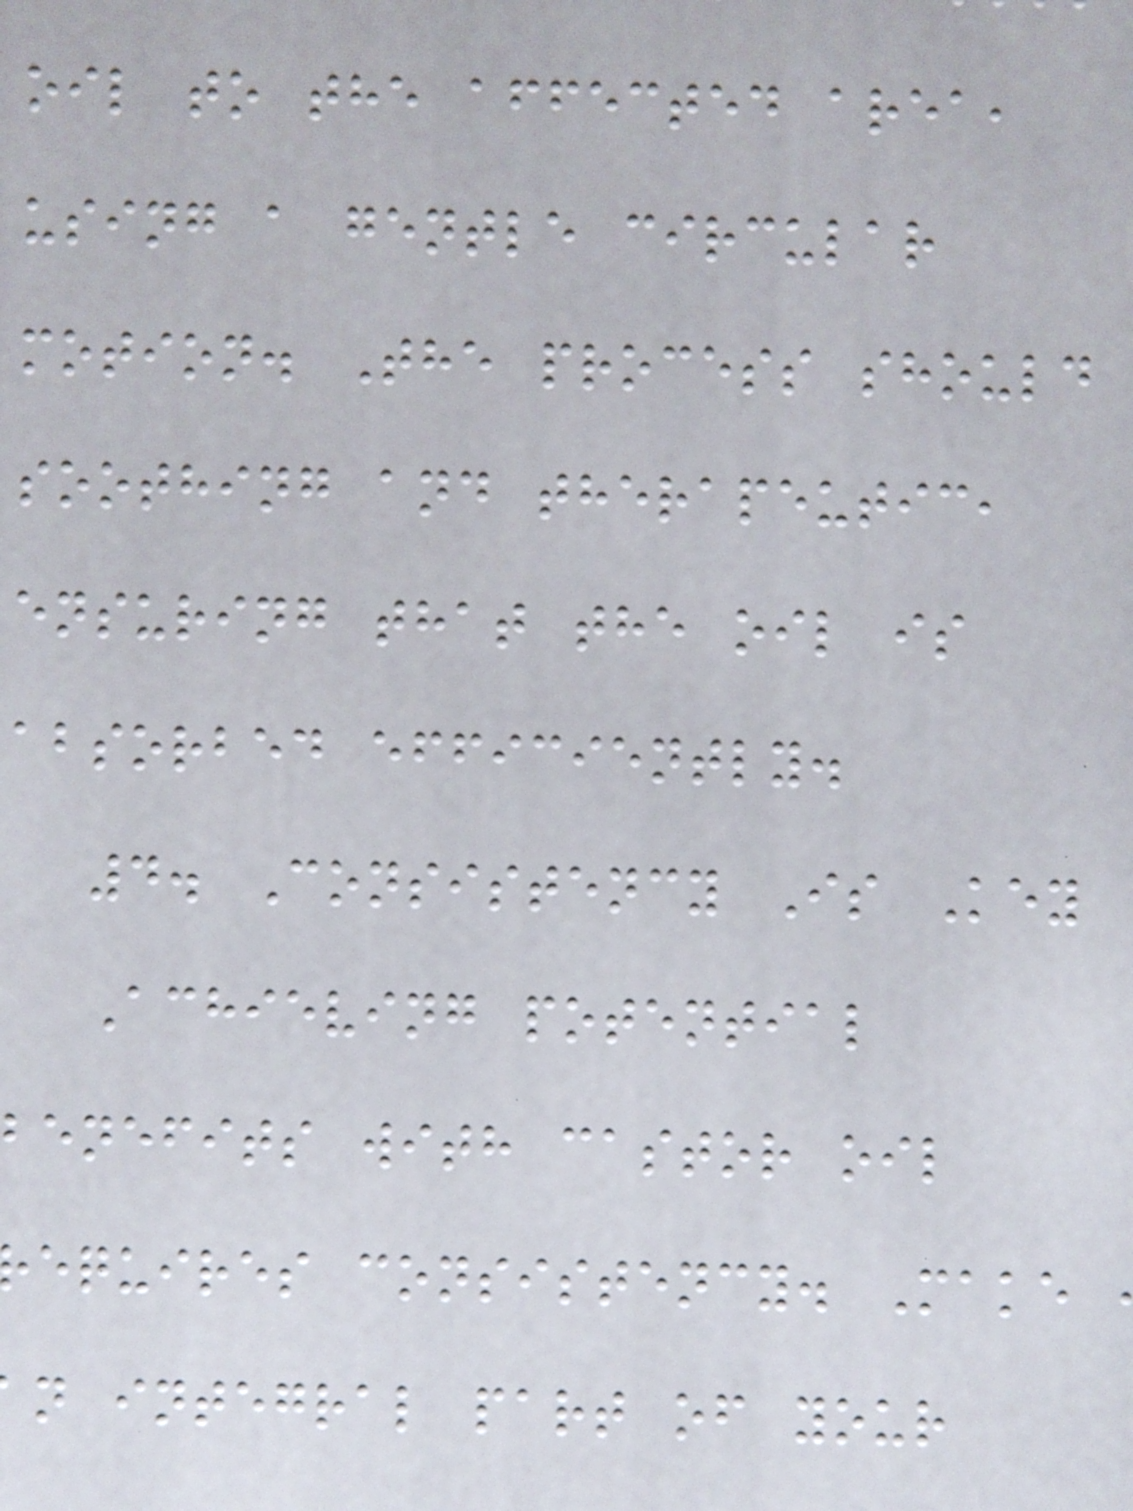oil to the affected area,
using a gentle circular
motion. The process should
soothing and therapeutic,
ensuring that the oil is
absorbed efficiently.
4. Consistency Is Key
Achieving potential
benefits with castor oil
equires consistency. Make
n integral part of your
